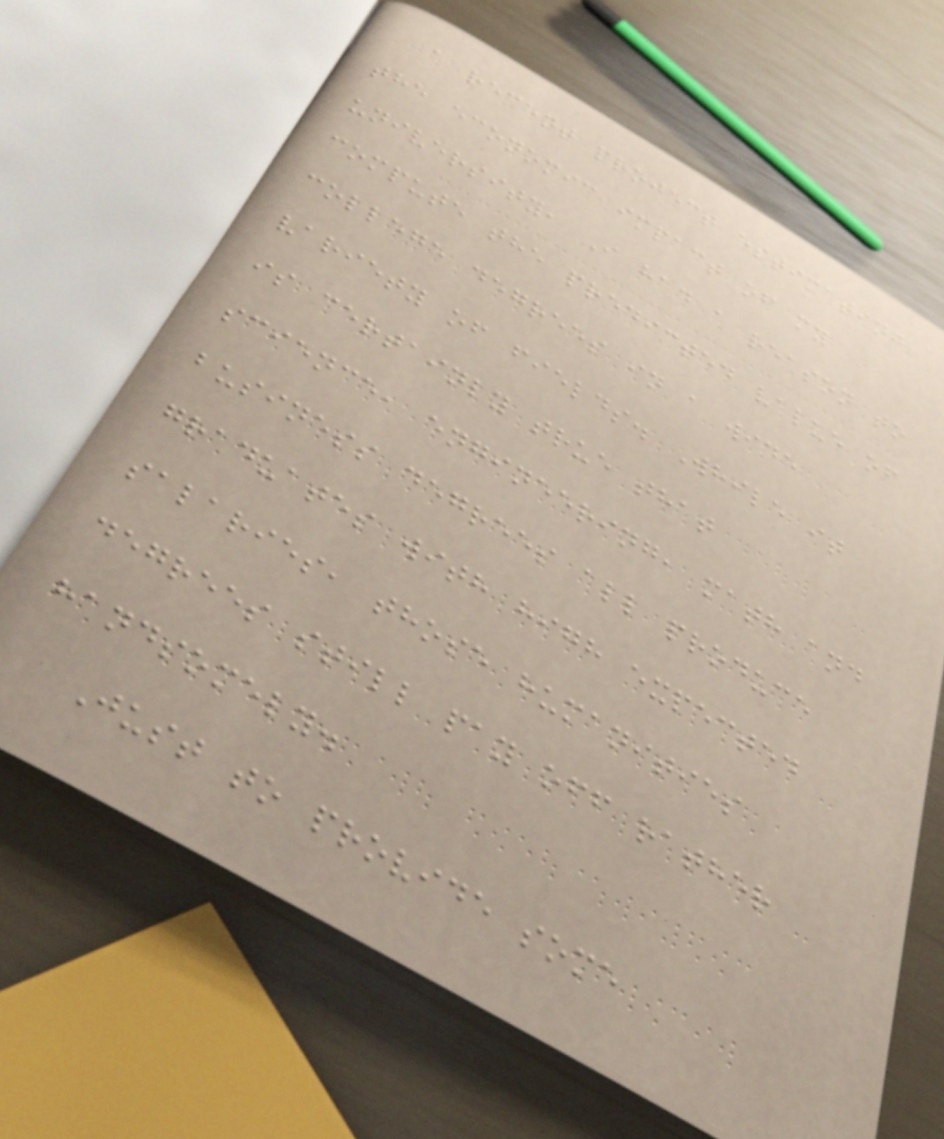a recent project estimating
the economic impact of my
university, I had a reason to
compute the predicted value of
college degrees in a wide
variety of fields. While it
is certainly true that
science, engineering, math and
business degrees all produce
graduates with high expected
salaries, those humanities
degrees still pay off rather
handsomely.
Just to provide some
